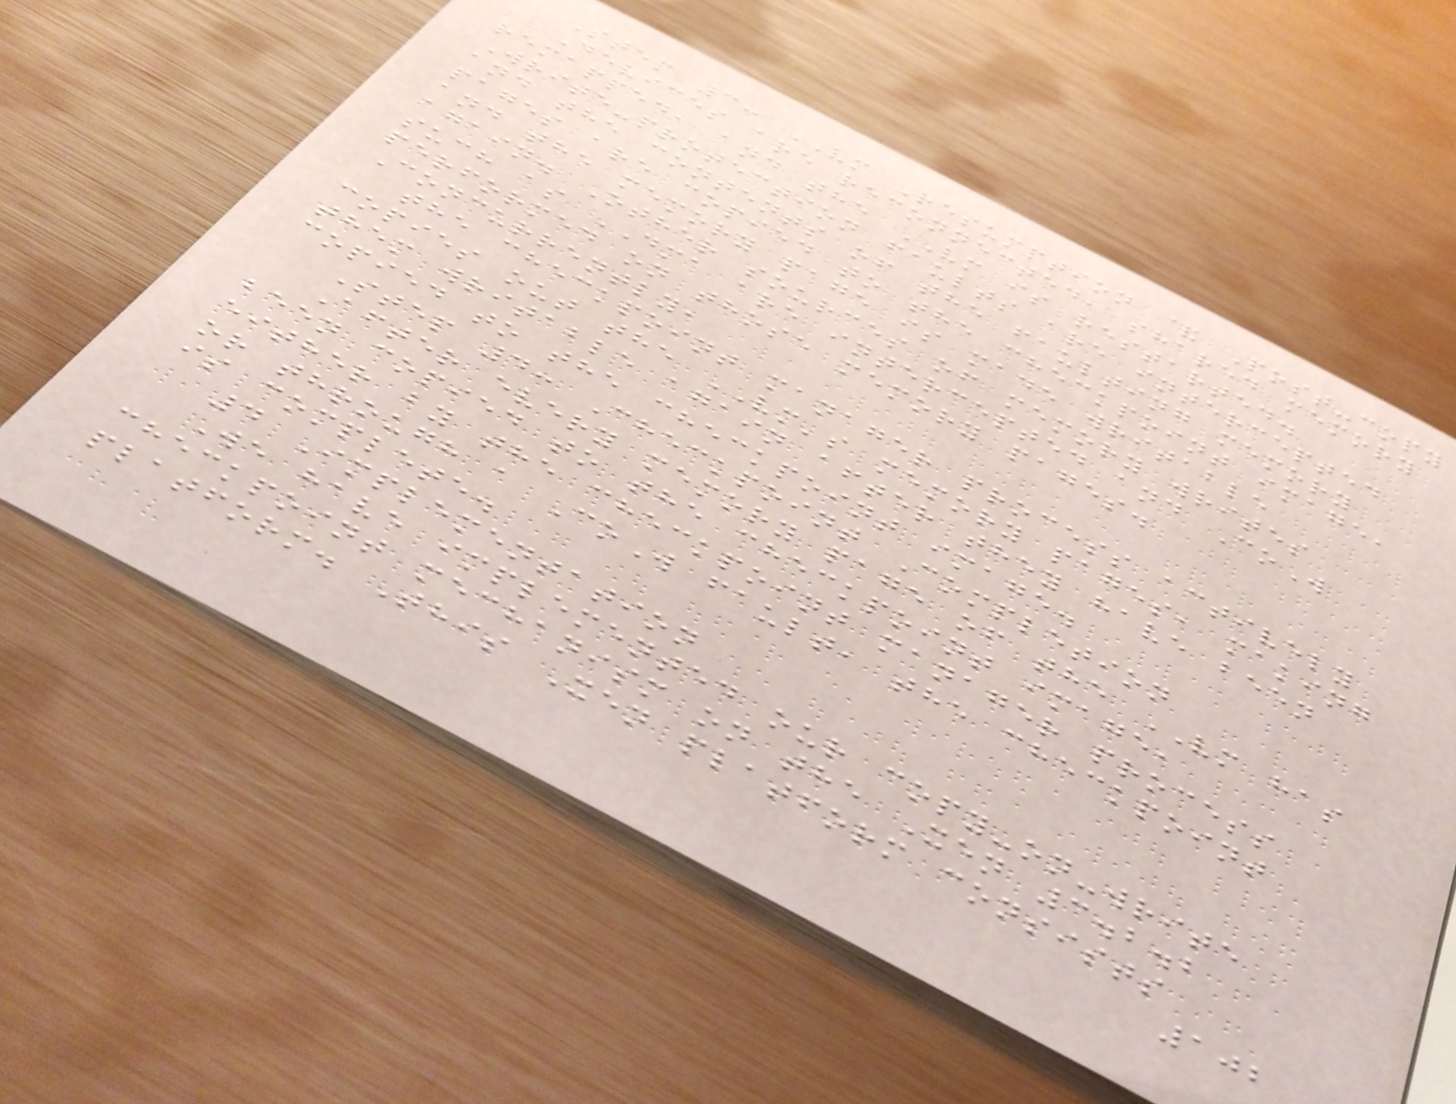Step 3: VM Resumption & Post-copy
Devices are reconnected, shared memory
remapped, and the VM is restarted.
Write-protection faults are intercepted
and the contents of the faulting memory
pages are copied to the checkpoint image,
and the memory page is made writable
again. Other sources of memory writes
such as DMA are intercepted and CoW
performed on those memory pages.
Concurrently,
the checkpoint manager process actively
copies out the VM's memory pages, making
them writable again after they have been
copied to the checkpoint image.
Step 4: Checkpoint Completion
After every memory page of the VM has
been copied to the checkpoint image,
either by the checkpoint manager process
or through a CoW fault, the checkpoint
is complete.
4 Implementation
We have implemented our copy-on-write
checkpoint mechanism on the Xen 3.2.2
platform. This Xen platform consists
102
